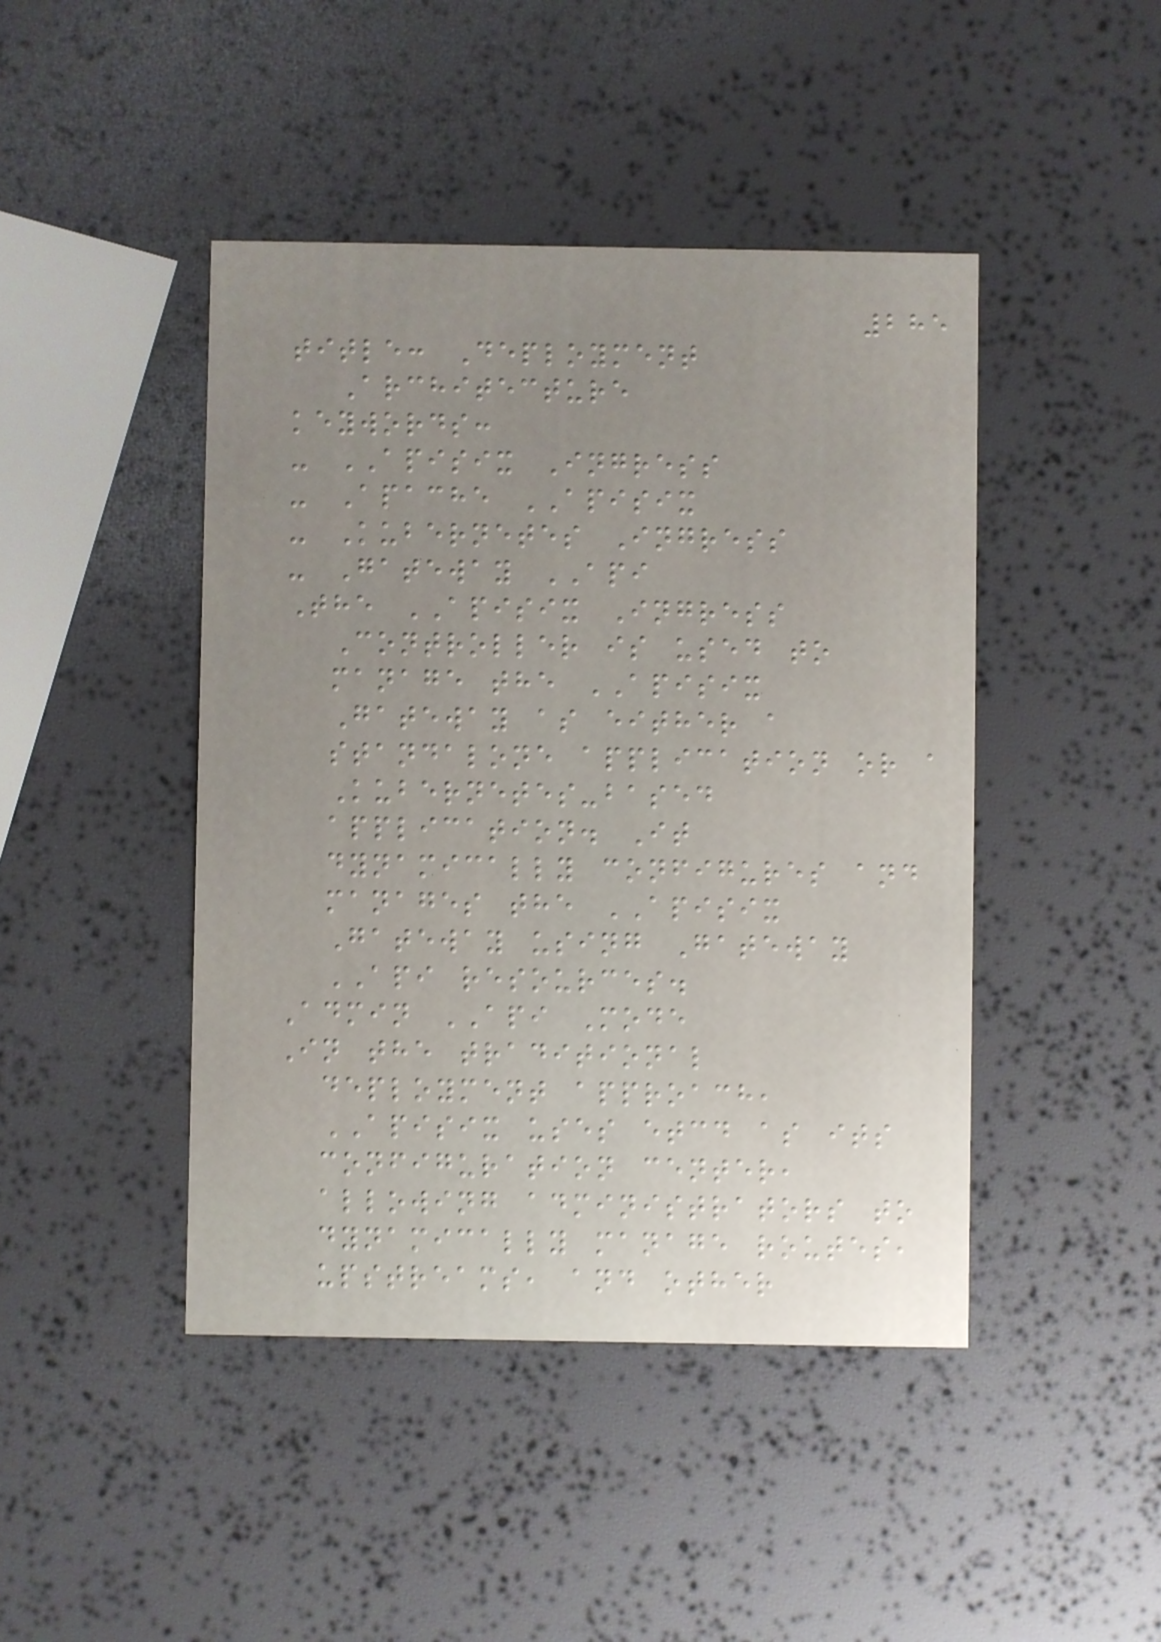285
title: Deployment
Architecture
keywords:
- APISIX Ingress
- Apache APISIX
- Kubernetes Ingress
- Gateway API
The APISIX Ingress
Controller is used to
manage the APISIX
Gateway as either a
standalone application or a
Kubernetes-based
application. It
dynamically configures and
manages the APISIX
Gateway using Gateway
API resources.
Admin API Mode
In the traditional
deployment approach,
APISIX uses etcd as its
configuration center,
allowing administrators to
dynamically manage routes,
upstreams, and other
